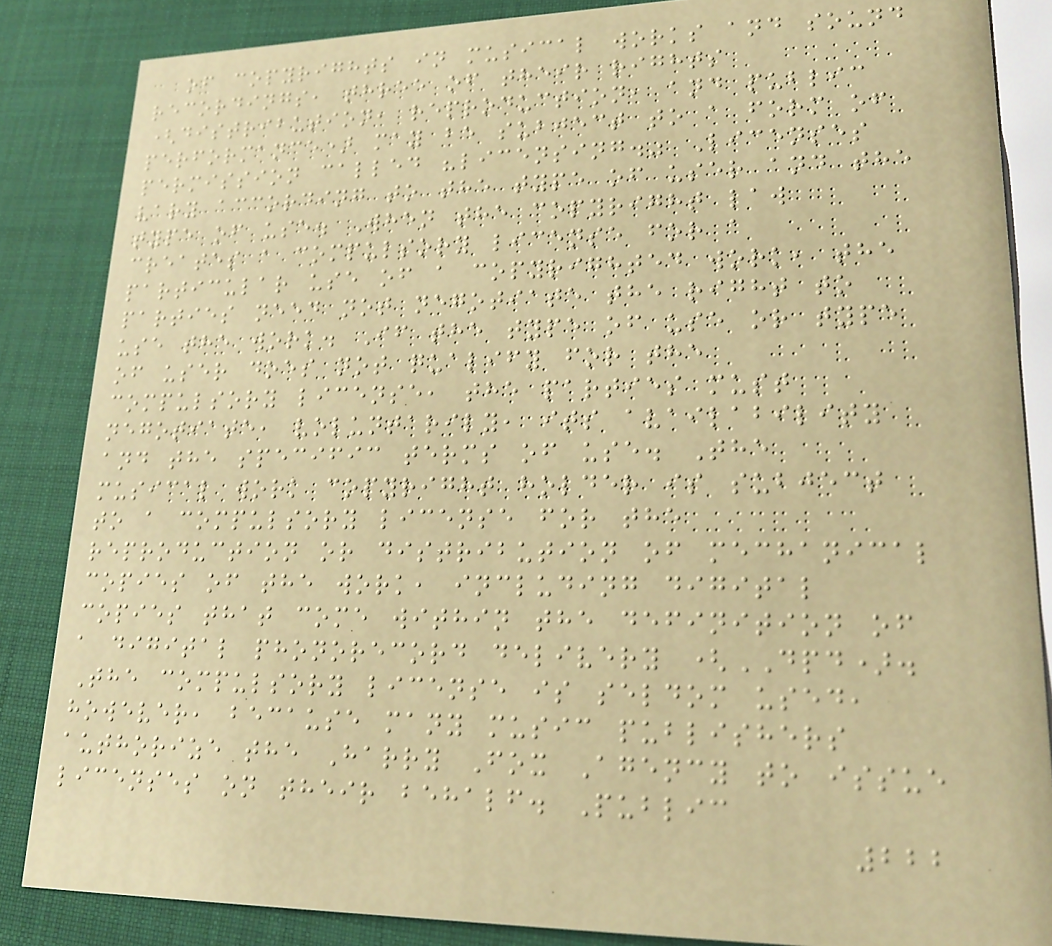of copyrights in musical works and sound
recordings, three of their rights
(distribution, reproduction, and public
performance) may be subject to a form of
permission called "licensing." Licenses
vary according to the type of user and the
type of use. When the copyright law
creates a compulsory license for a
particular use of a copyrighted work, the
parties need not negotiate the right to
use the work. If the type of use or type
of user does not qualify for the
compulsory license, the parties must
negotiate, voluntarily, its availability
and the specific terms of use. The
musical work copyright holder is subject
to a compulsory license for the
reproduction or distribution of mechanical
copies of the work, including digital
copies that come within the definition of
a digital phonorecord delivery (DPD).
The compulsory license is seldom used,
however, because many music publishers
authorize the Harry Fox Agency to issue
licenses on their behalf. Public
222
